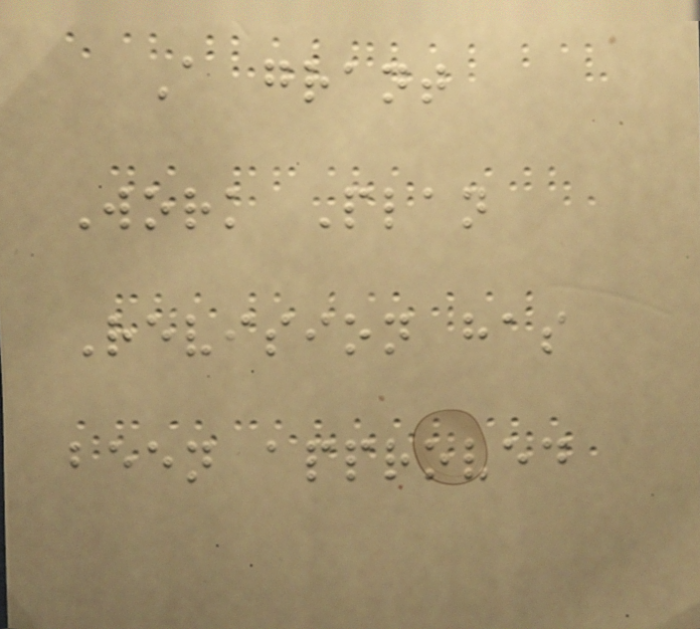A grant
Work Plan
Revision has
been approved
